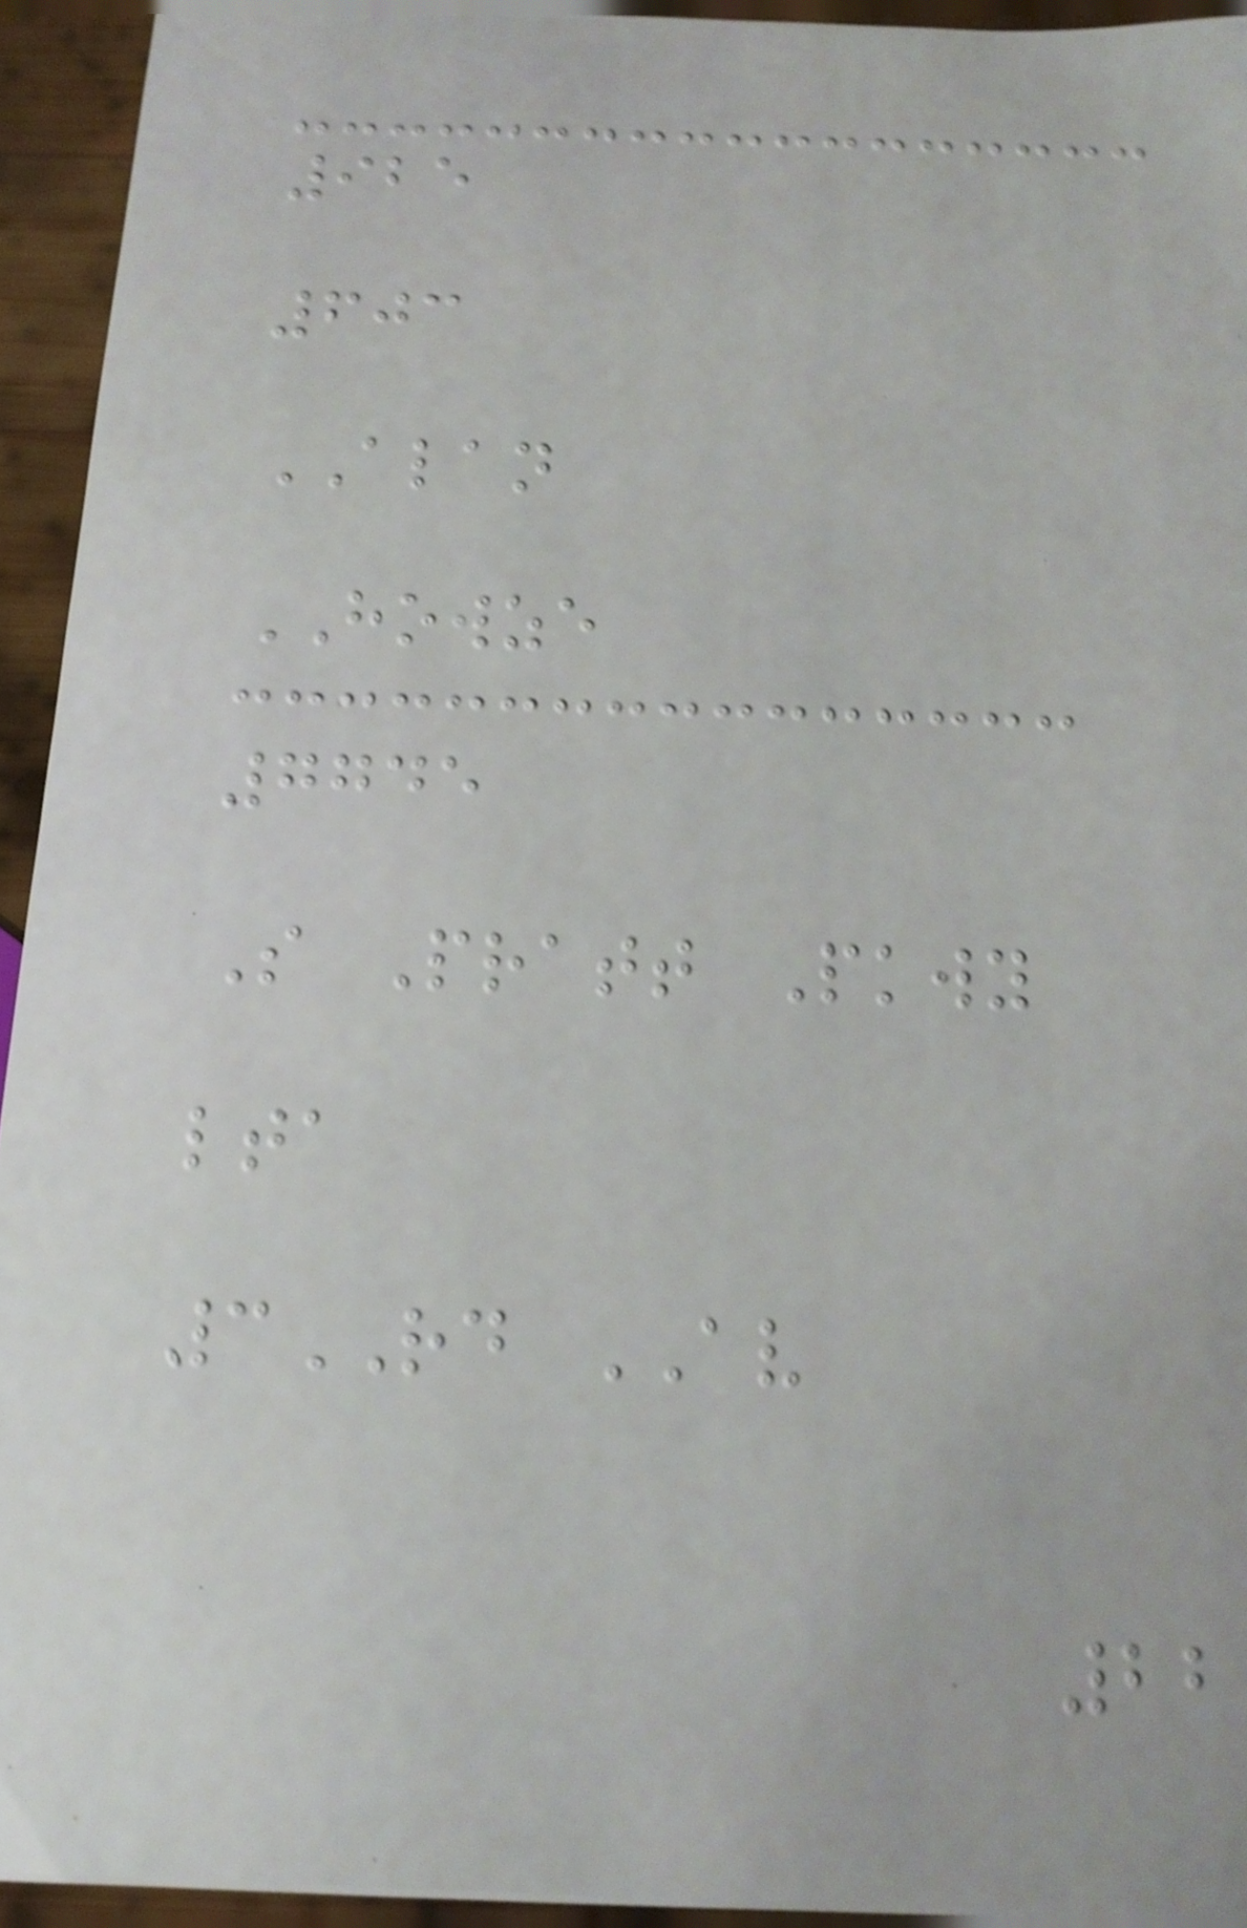925
603
ALAN
HOWZE
7745
S Pratt Pkwy
lta
3RD AV
22
